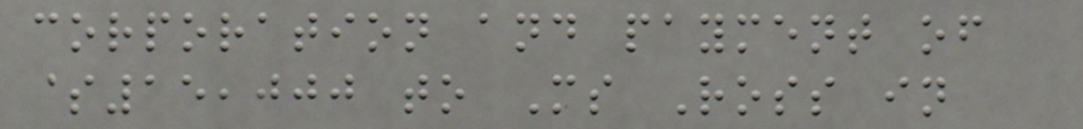corporation and payment of
$15,000 to Ms Ross in
